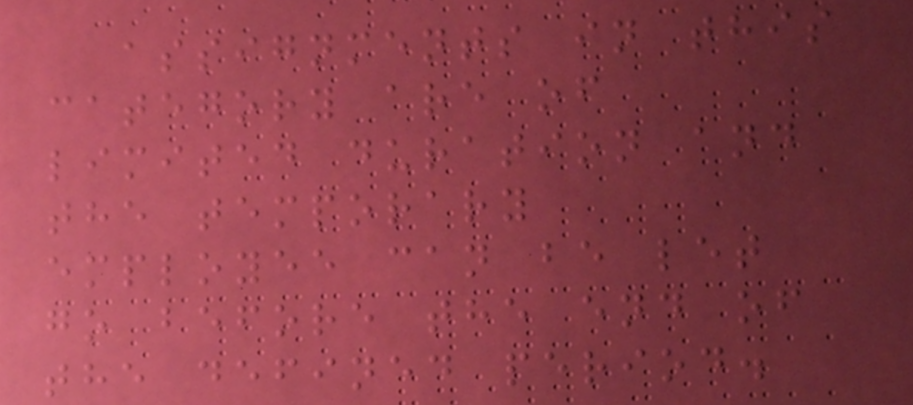assignments in this
category are of
limited duration and
the temporary
employee can be let
go before the end of
the defined period.
